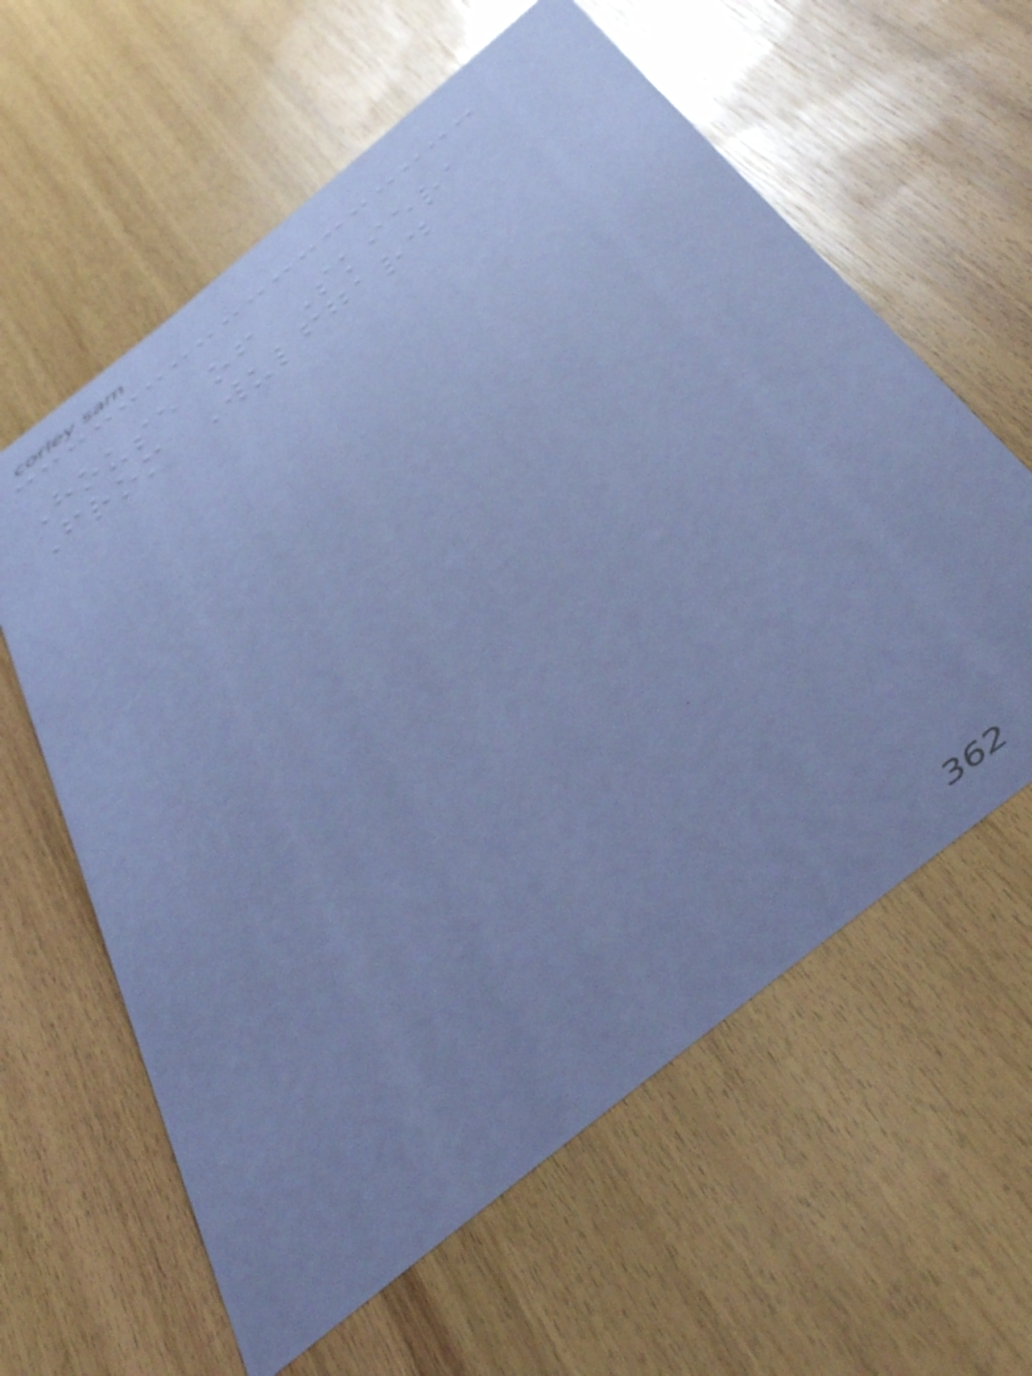House of Skiera
From Wulfgard
